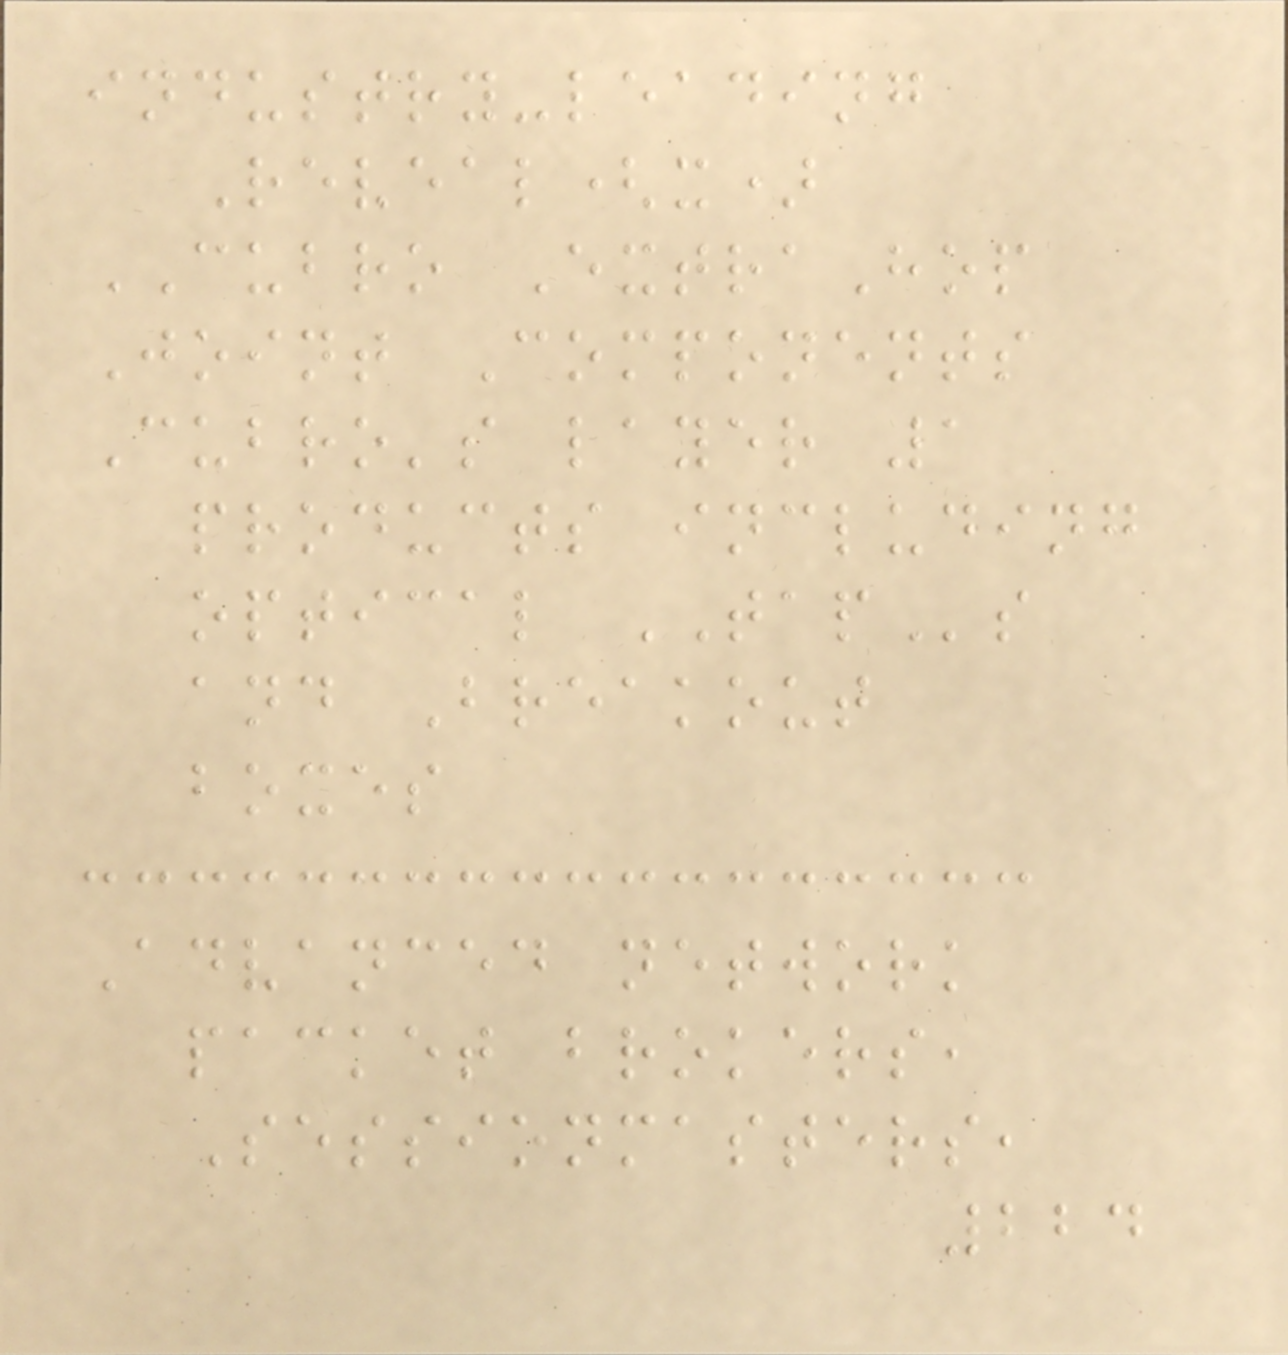industry-leading
Reveal(x)
CUBRO ExtraHop
Joint Components
Cubro's layer 1
products including
optical TAPs
and Breakout
boxes
Advanced network
packet brokers,
Sessionmasters,
224
